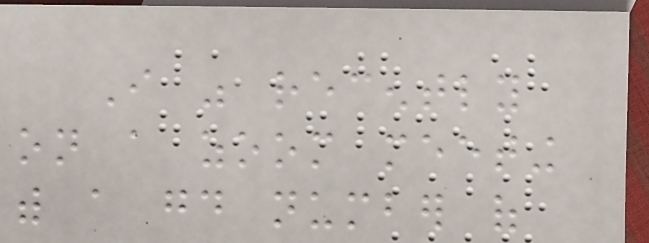I was recently
on a zoom meeting
with a good number of
